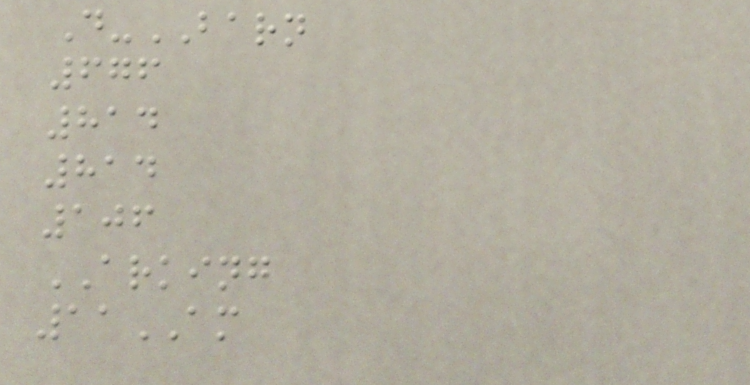D-BARN
676
814
814
106
ARKING
11AM
